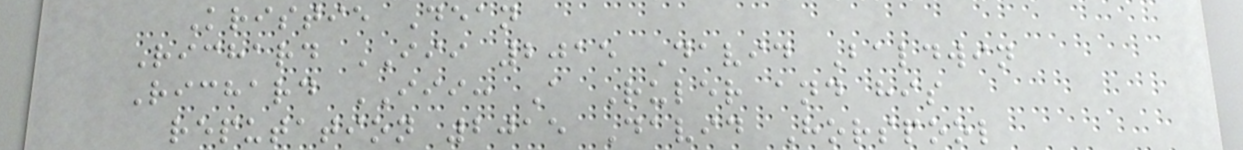Kristie Dean
Richard III 2015 David Baldwin
Richard III: A Ruler and his
reputation 2015 David Horspool
